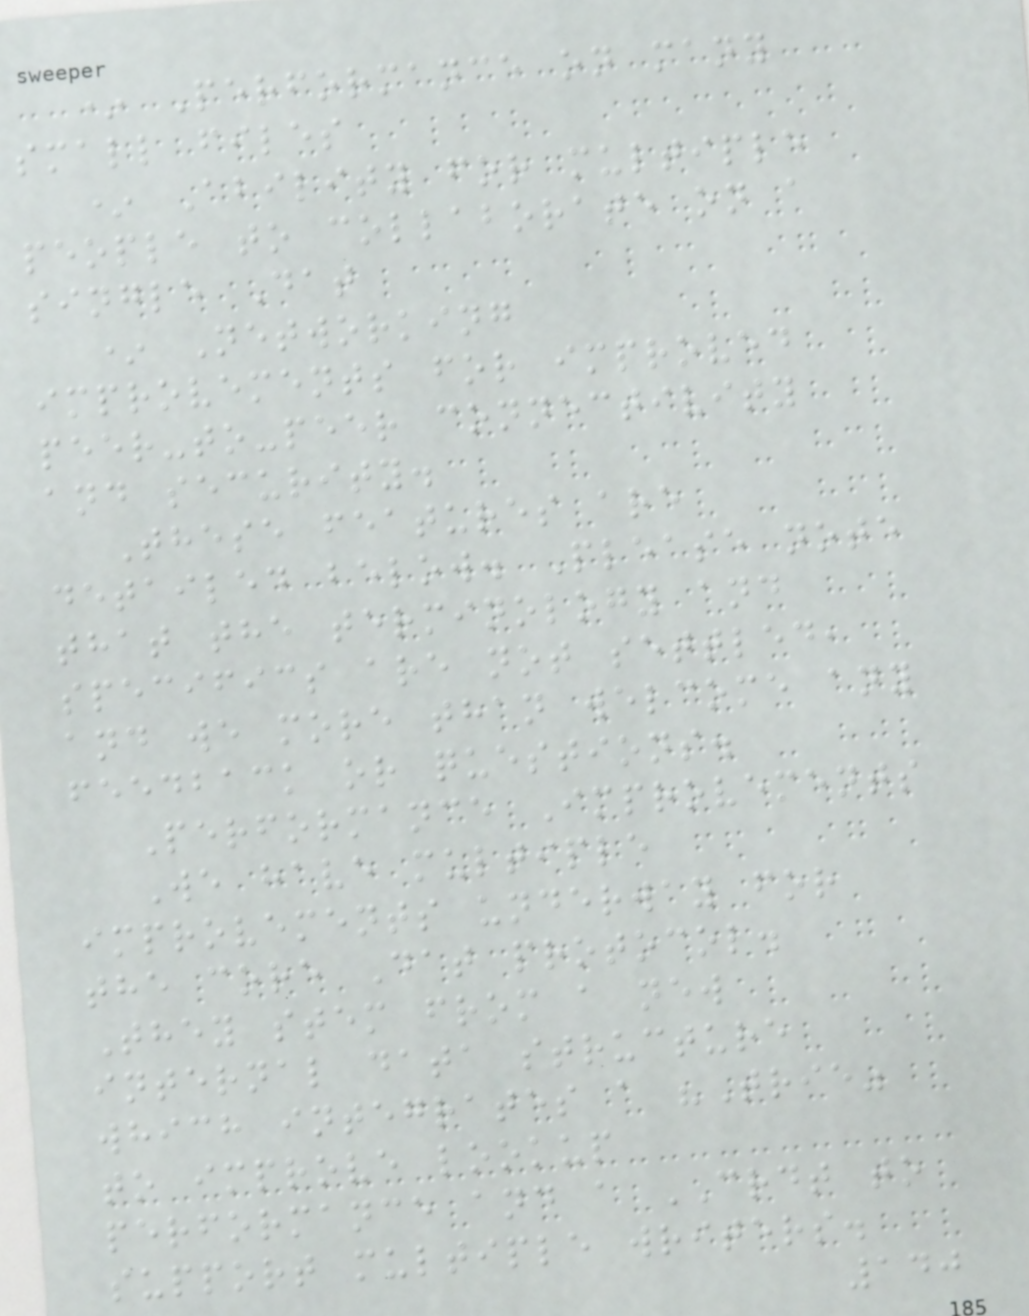* Performance on many
small files
* Ability for multiple
people to collaborate on a
single Dat
* Networking
improvements for improved
peer-to-peer connectivity
and security.
These features are
detailed below. Please note
that the terminology and
specifics are not settled,
and we more than welcome any
feedback or questions.
Performance Improvements
We have multiple
improvements underway for
the core Dat protocol.
They stem from a new
internal data structure
which integrates a "Trie"
to improve lookup
performance and a CRDT to
support multiple writers.
140
